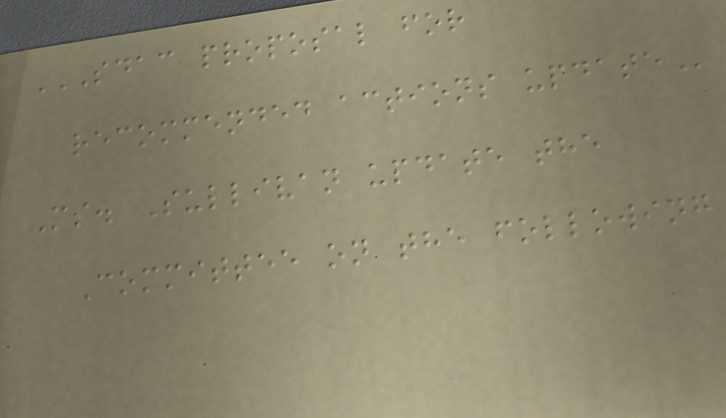SDAC PROPOSAL FOR
RECOMMENDED ACTIONS UPDATE
Ms. Sullivan update the
Committee on the following
